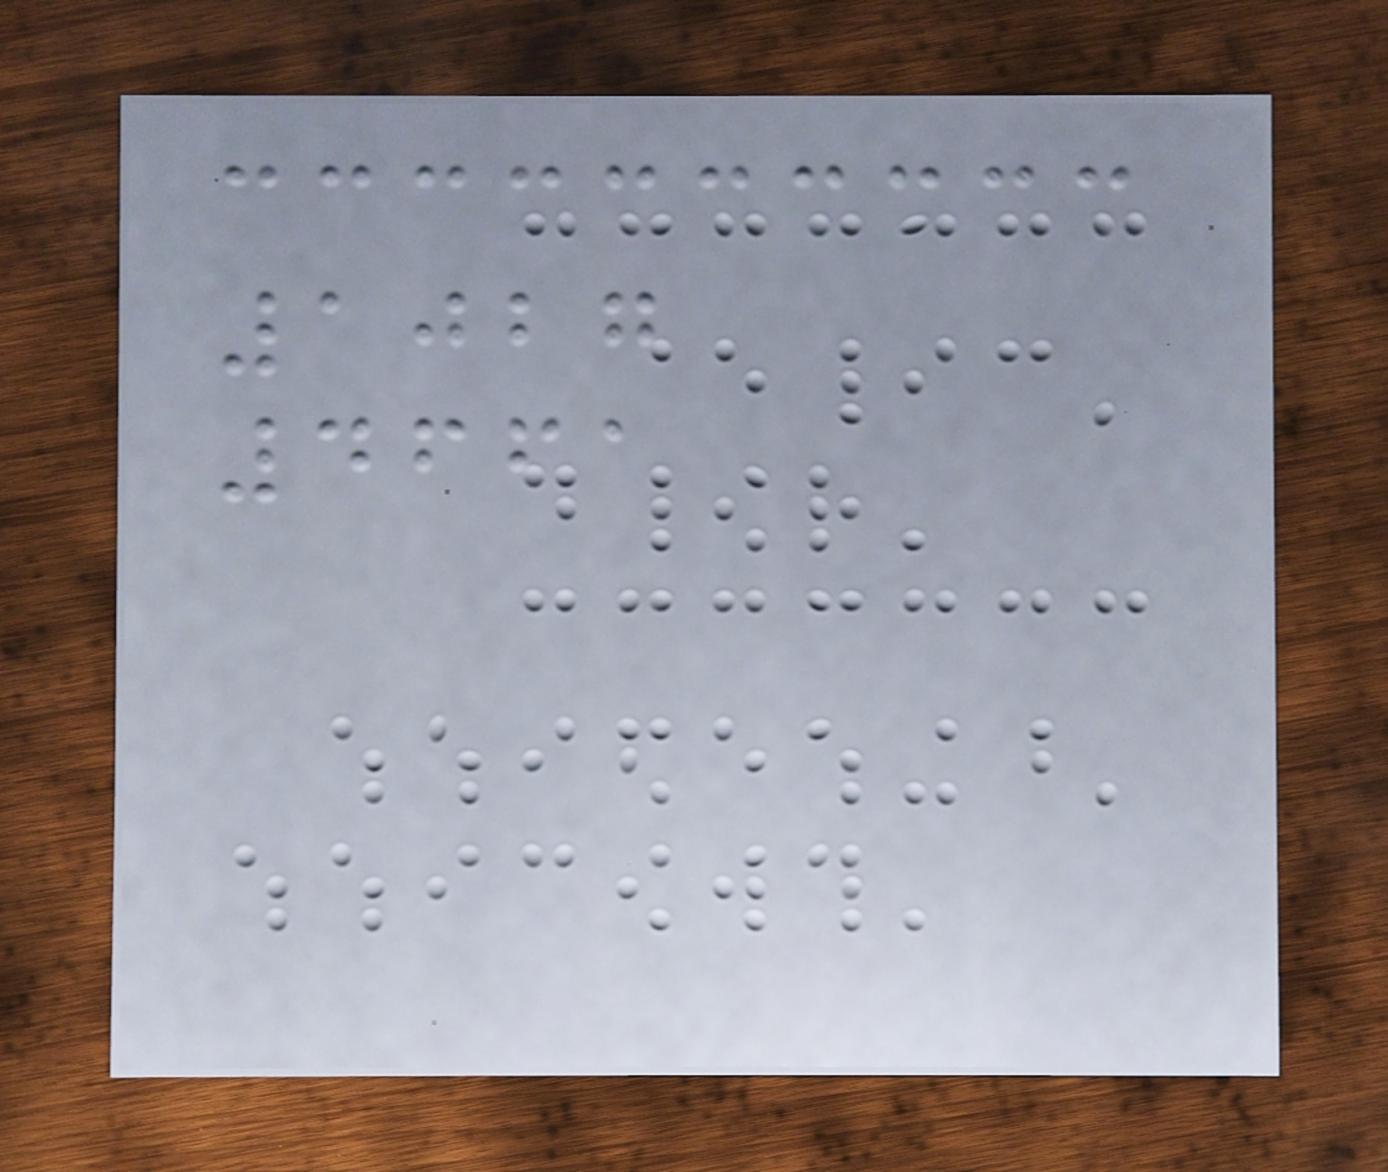1027
4661
